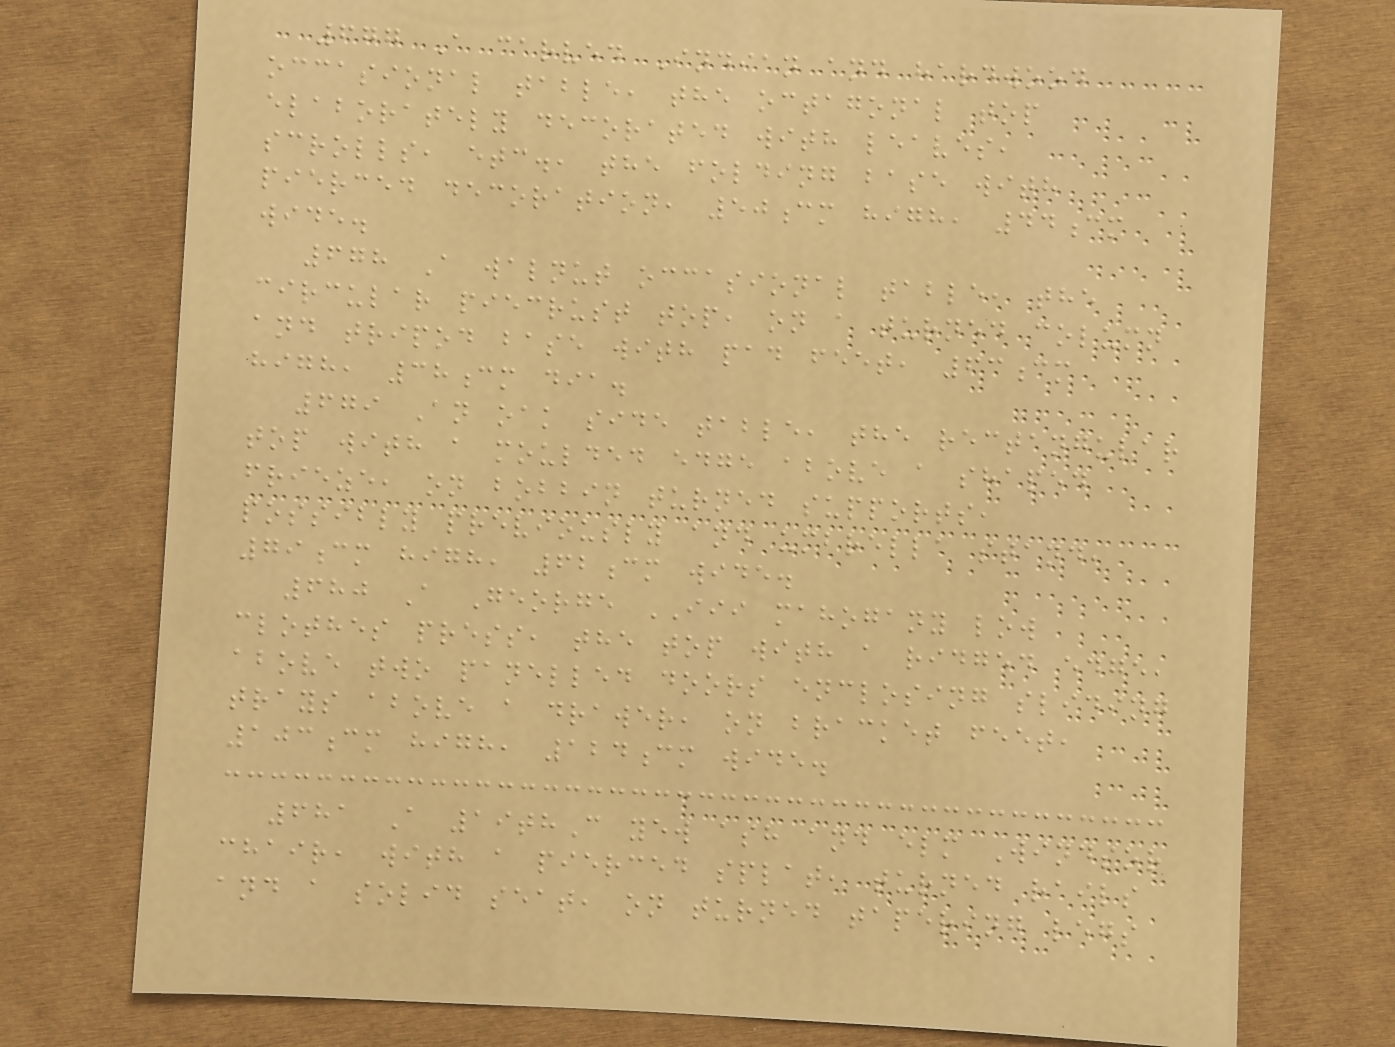677 A carved Indian and hardwood
occasional table, the octagonal top
elaborately decorated with leaves,
scrolls, etc., the folding base with
pierced decoration, 50cm high, 44cm
wide.
678 A walnut occasional table, the
circular piecrust top, on a turned column
and tripod base with pad feet, 63cm
high, 38cm dia.
679 An oak side table, the rectangular
top with a moulded edge above a shaped
frieze, on bobbin turned supports,
possibly previously and umbrella stand,
79cm high, 62cm wide.
680 A George III mahogany low
clothes press, the top with a ridged edge,
above two panelled doors enclosing sliding
trays above a drawer, on bracket feet,
103cm high, 124cm wide.
681 A 19thC yew ash and elm Windsor
chair, with a pierced splat, turned rails
and a solid seat, on turned tapering legs
